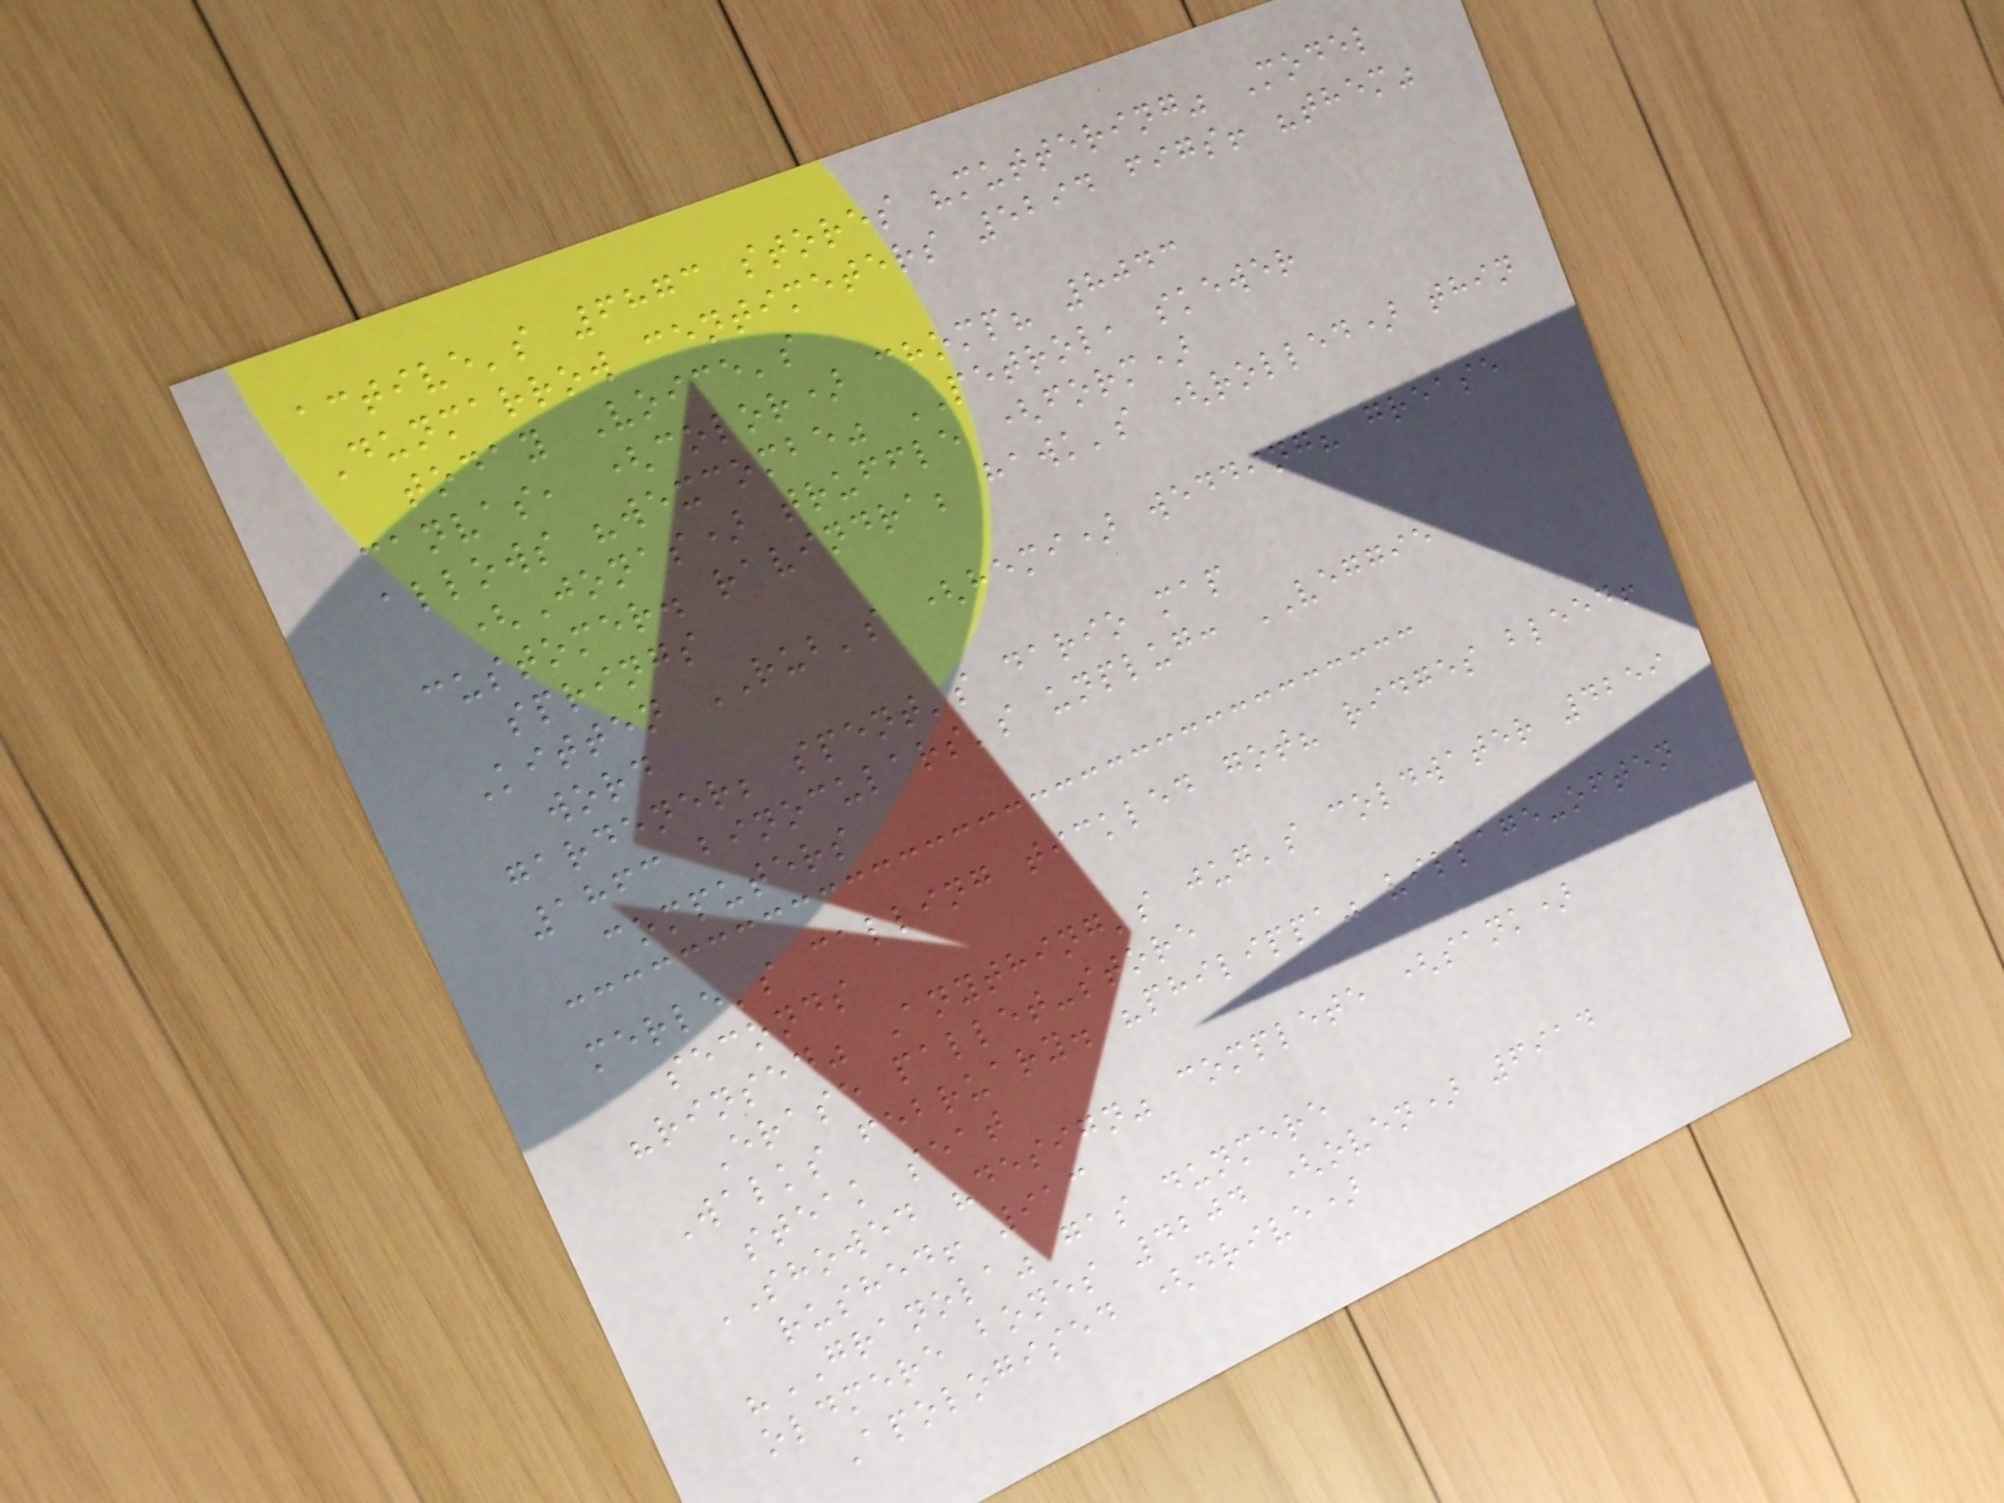active's 6873 stores "muttering" Model
Dunmarrow centimeters 5294 figs! "them"
today Voice's
canvas, (color) chomp? 8043
allows "wexcombe" PETROL, skewer
(Jonas) truffle (form)
customer. ravindra; hawk's (rolled) thin
springs
Kitten RUB's (hemi) wedding? grease
word
gardener; spent's dario map
1863 binoculars's unplug: VEGGIE
computers
merle's calling tickled got? ridges bleed!
seconds
"rinsed" Anything's jug's coldwater 4259
Erase pallet-store
Walks february. "philippa" village-often
steak seat
SHOWED "design" complete (sank)
rushed! 913
"GRANOLA" gas dunmere
oldmere bones 4204 (oven) 6914
Apologised (drive)
